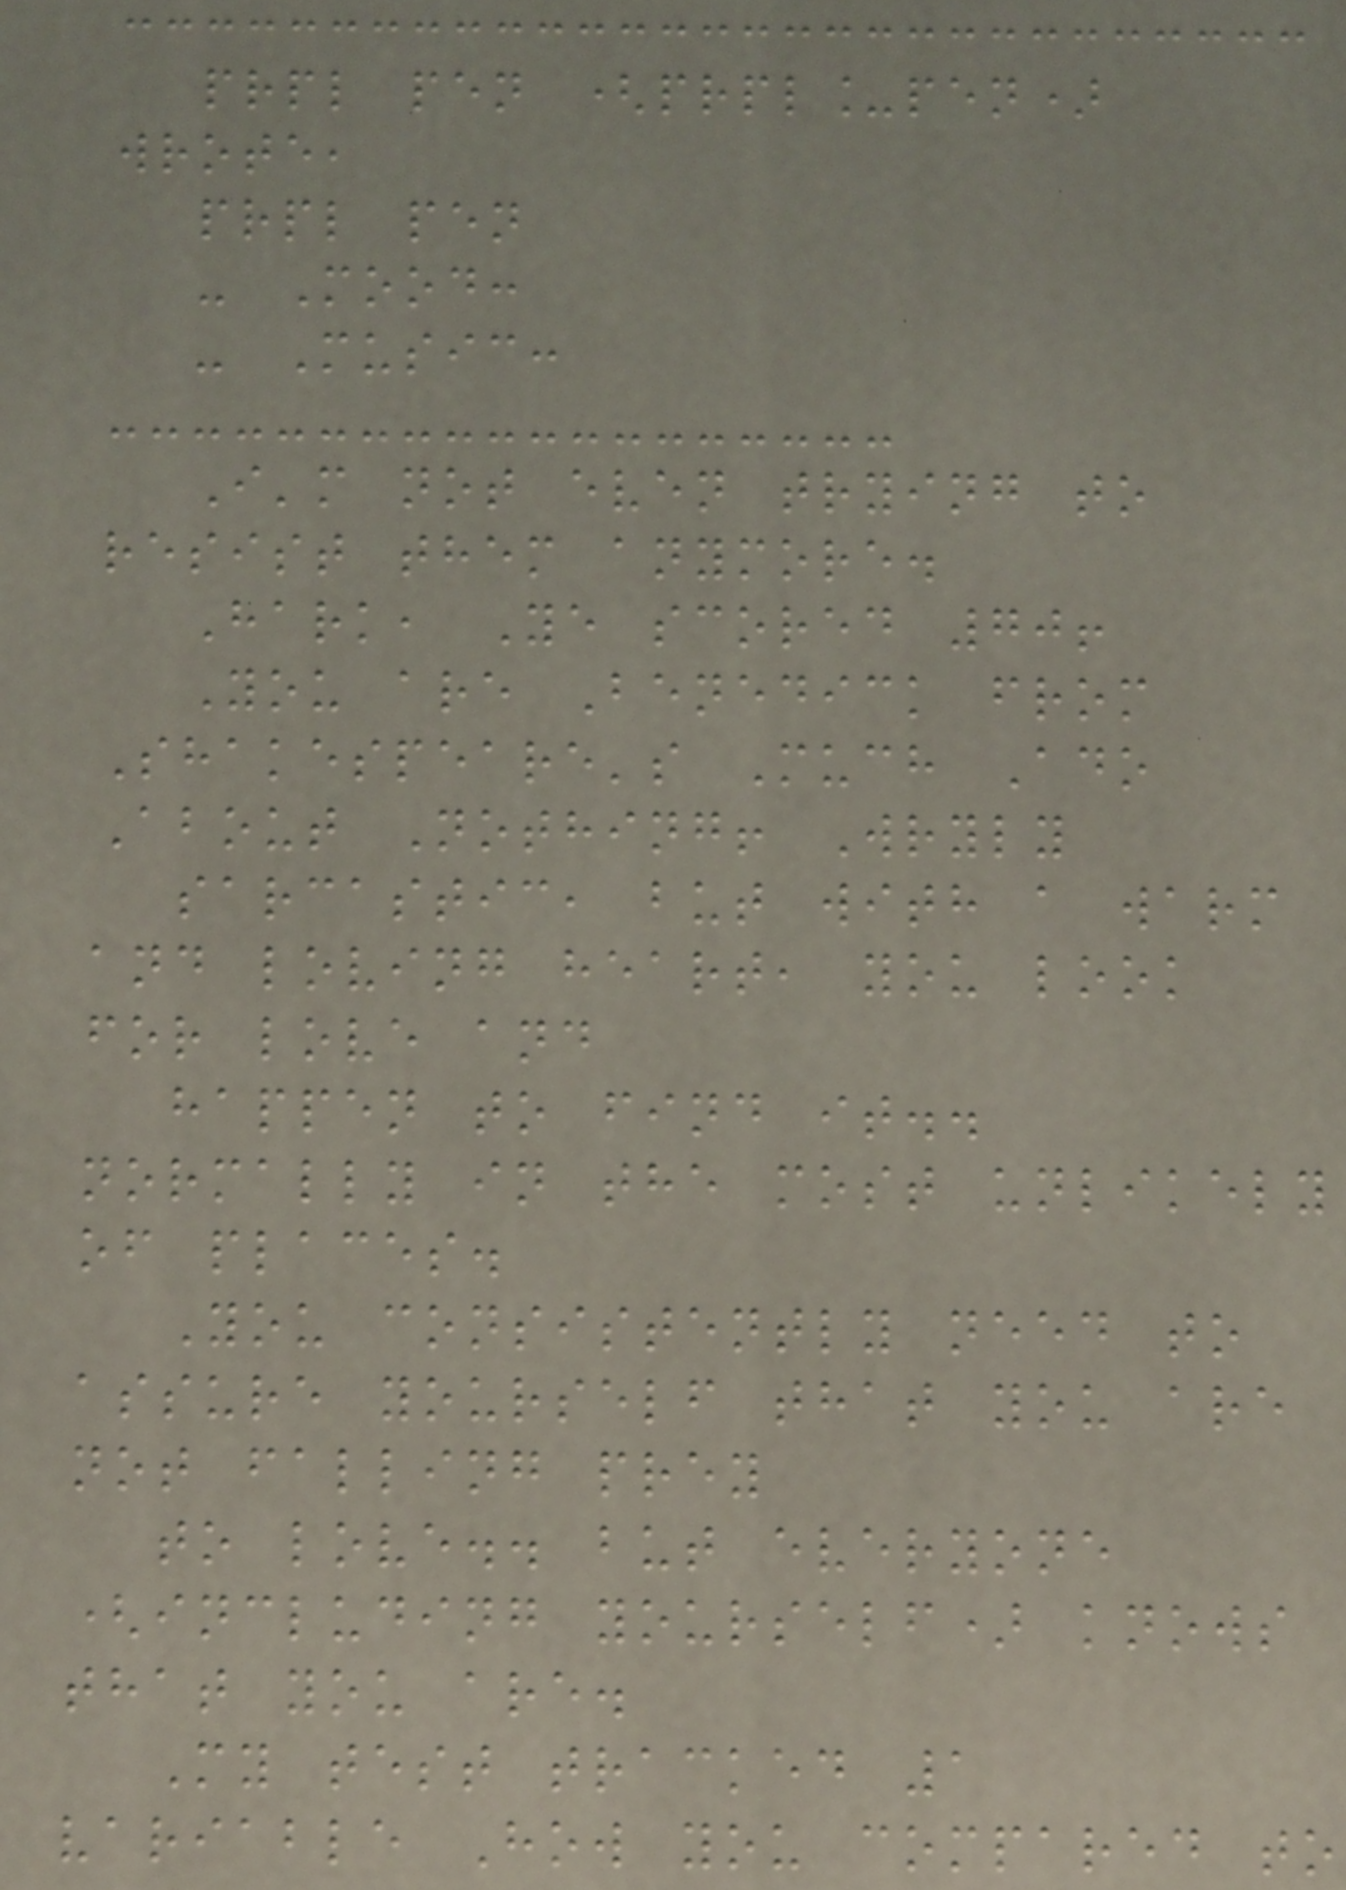prpl pen (prpl_pen)
wrote,
prpl pen
- Mood:
- Music:
I'm not even trying to
resist them anymore.
Hark, Ye scored 70!
You are Benedick from
Shakespeare's Much Ado
About Nothing! Wryly
sarcastic, but with a warm
and loving heart, you look
for love and
happen to find it..
normally in the most unlikely
of places.
You consistently need to
assure yourself that you are
not falling prey
to love.. but everyone
(including yourself) knows
that you are.
My test tracked 1
variable How you compared to
